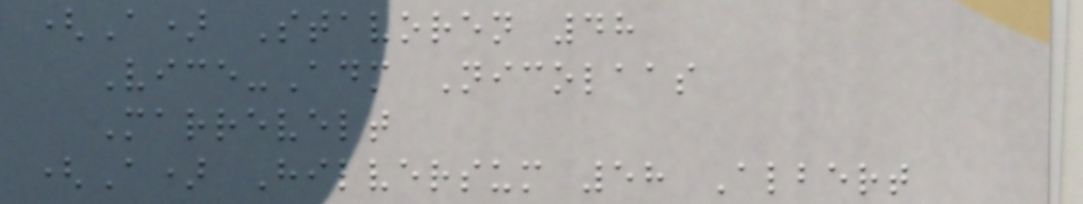(A) Stavoren 48
Vice-Adm Nicolaas
Marrevelt
(A) Hilversum 58 Albert
